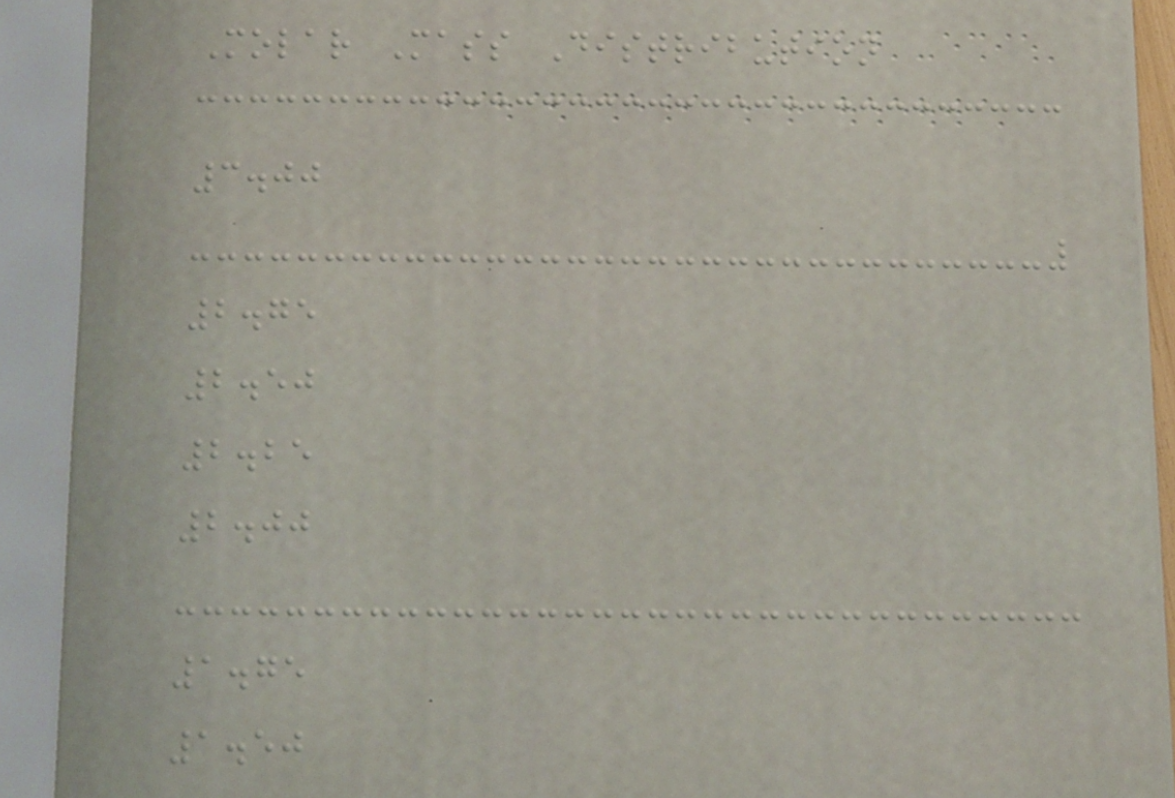Molar Mass Distribution
3.00
2.75
2.50
2.25
2.00
1.75
1.50
